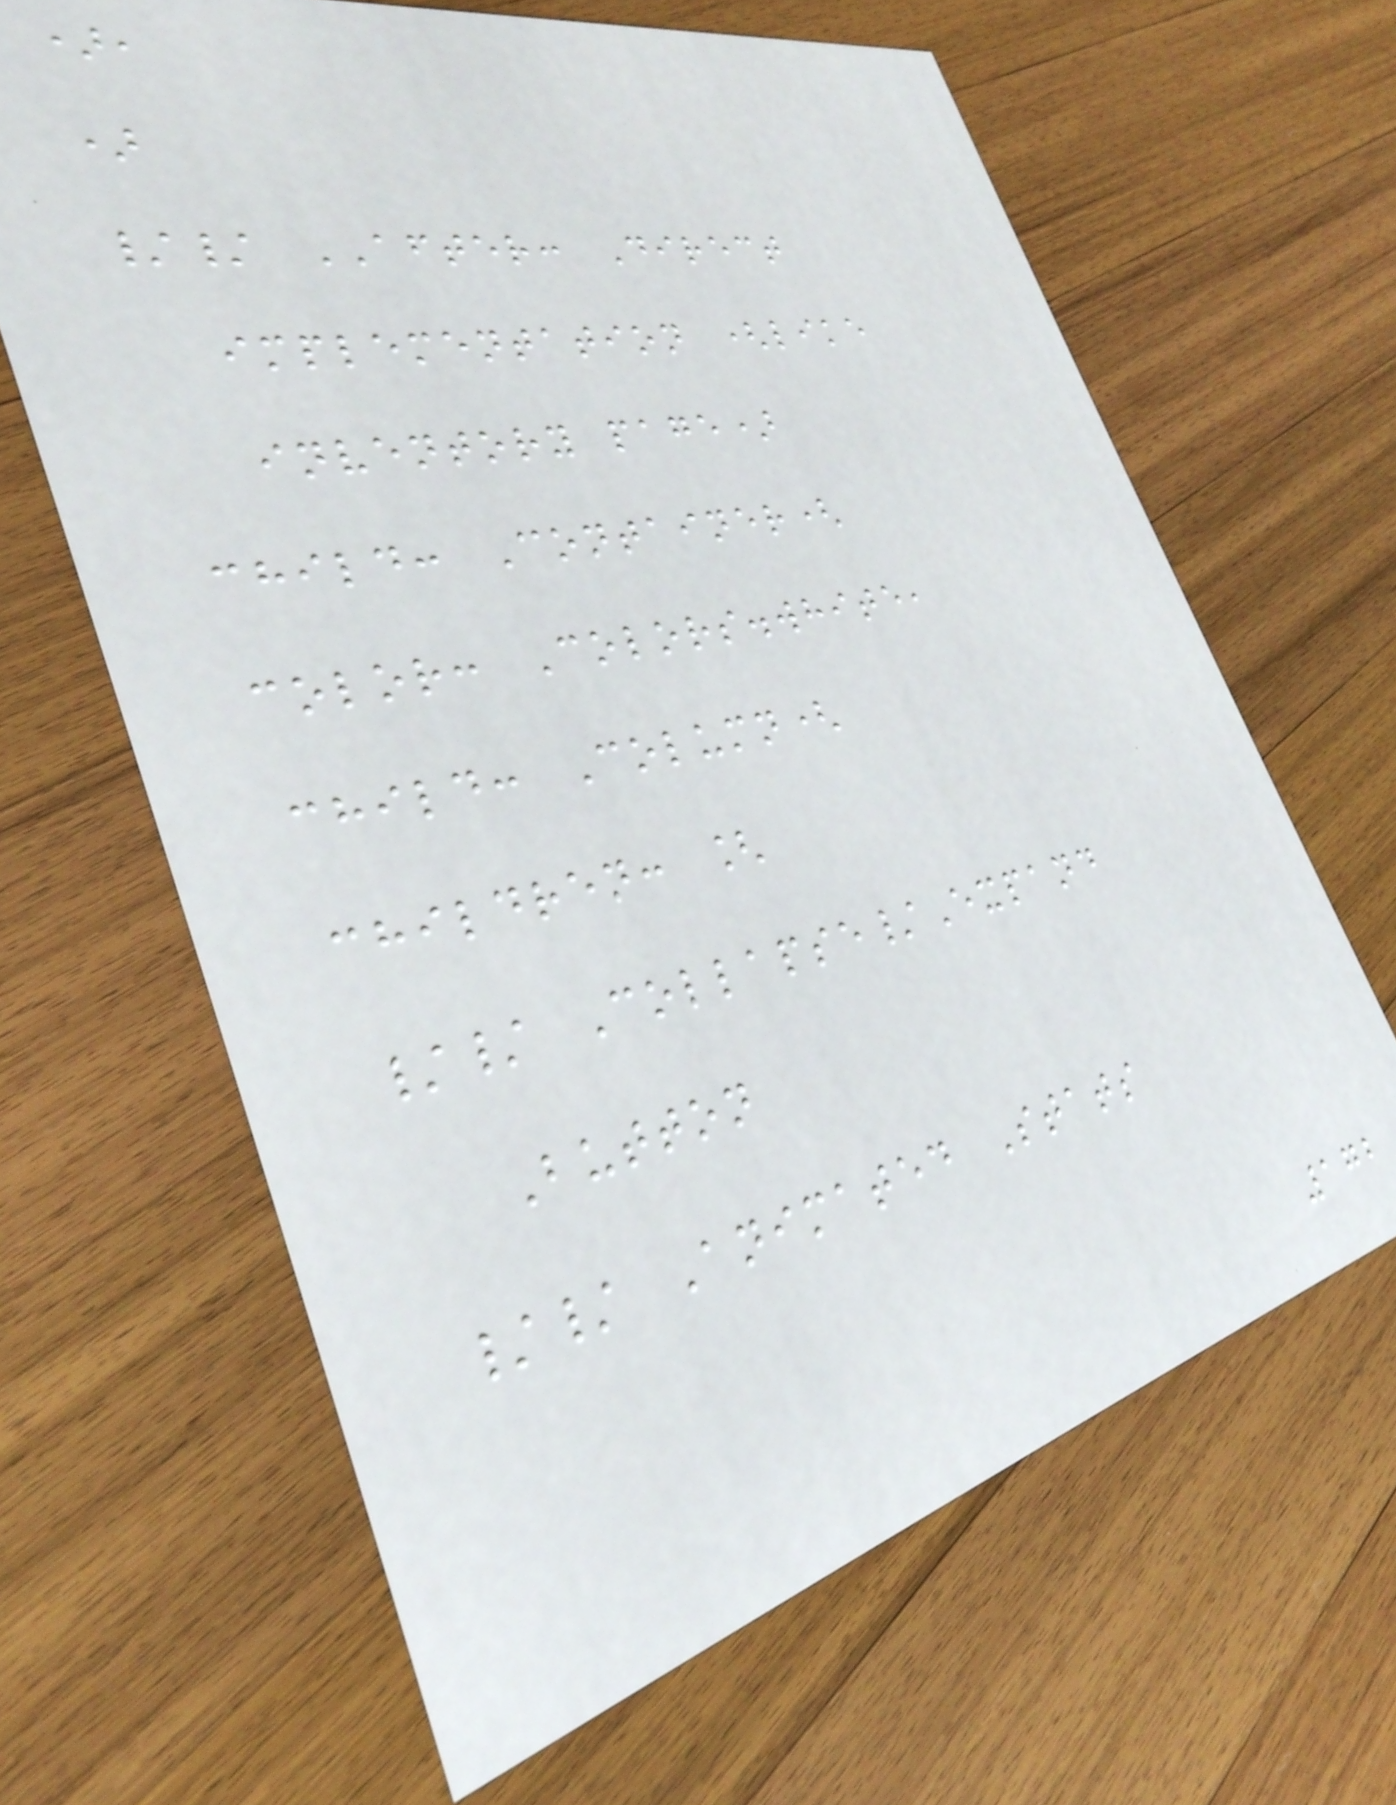),
)
// AFTER: Direct
implementation (like
inventory page)
child: Container(
color: Colors.white,
child: Column(
children: [
// Collapse/Expand
Button
// Animated Stats
172
